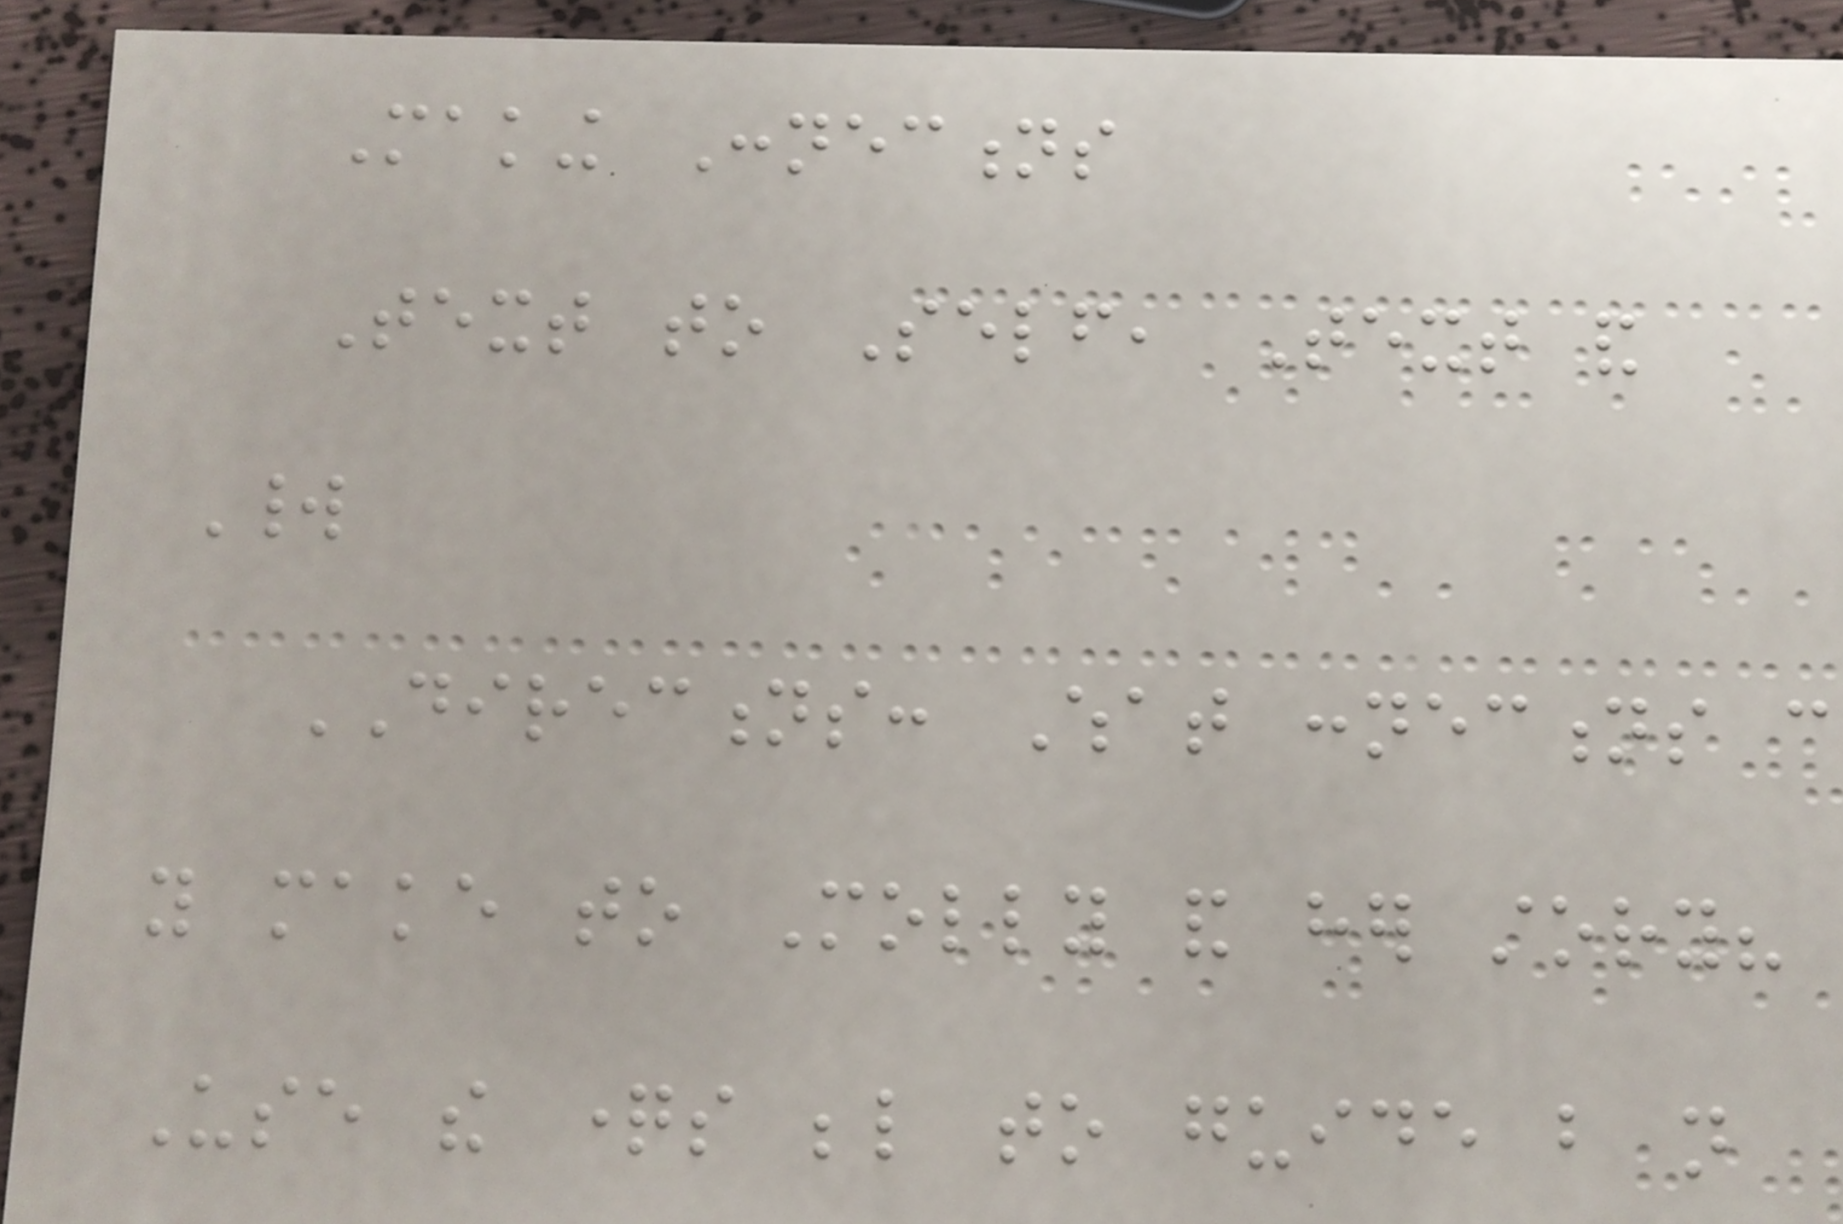Making Connections
Text to Self, Text and
World
DIRECTIONS: What connections can
you make to Molly and her story?
Use the questions below to guide but not
